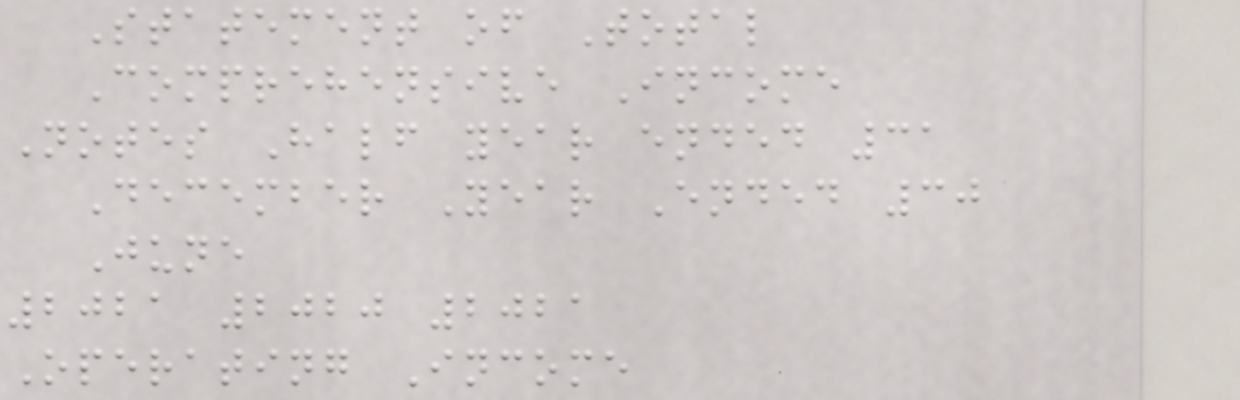Statement of Total
Comprehensive Income
Notes Half year ended 31
December Year Ended 30
June
2021 2020 2021
Operating Income
